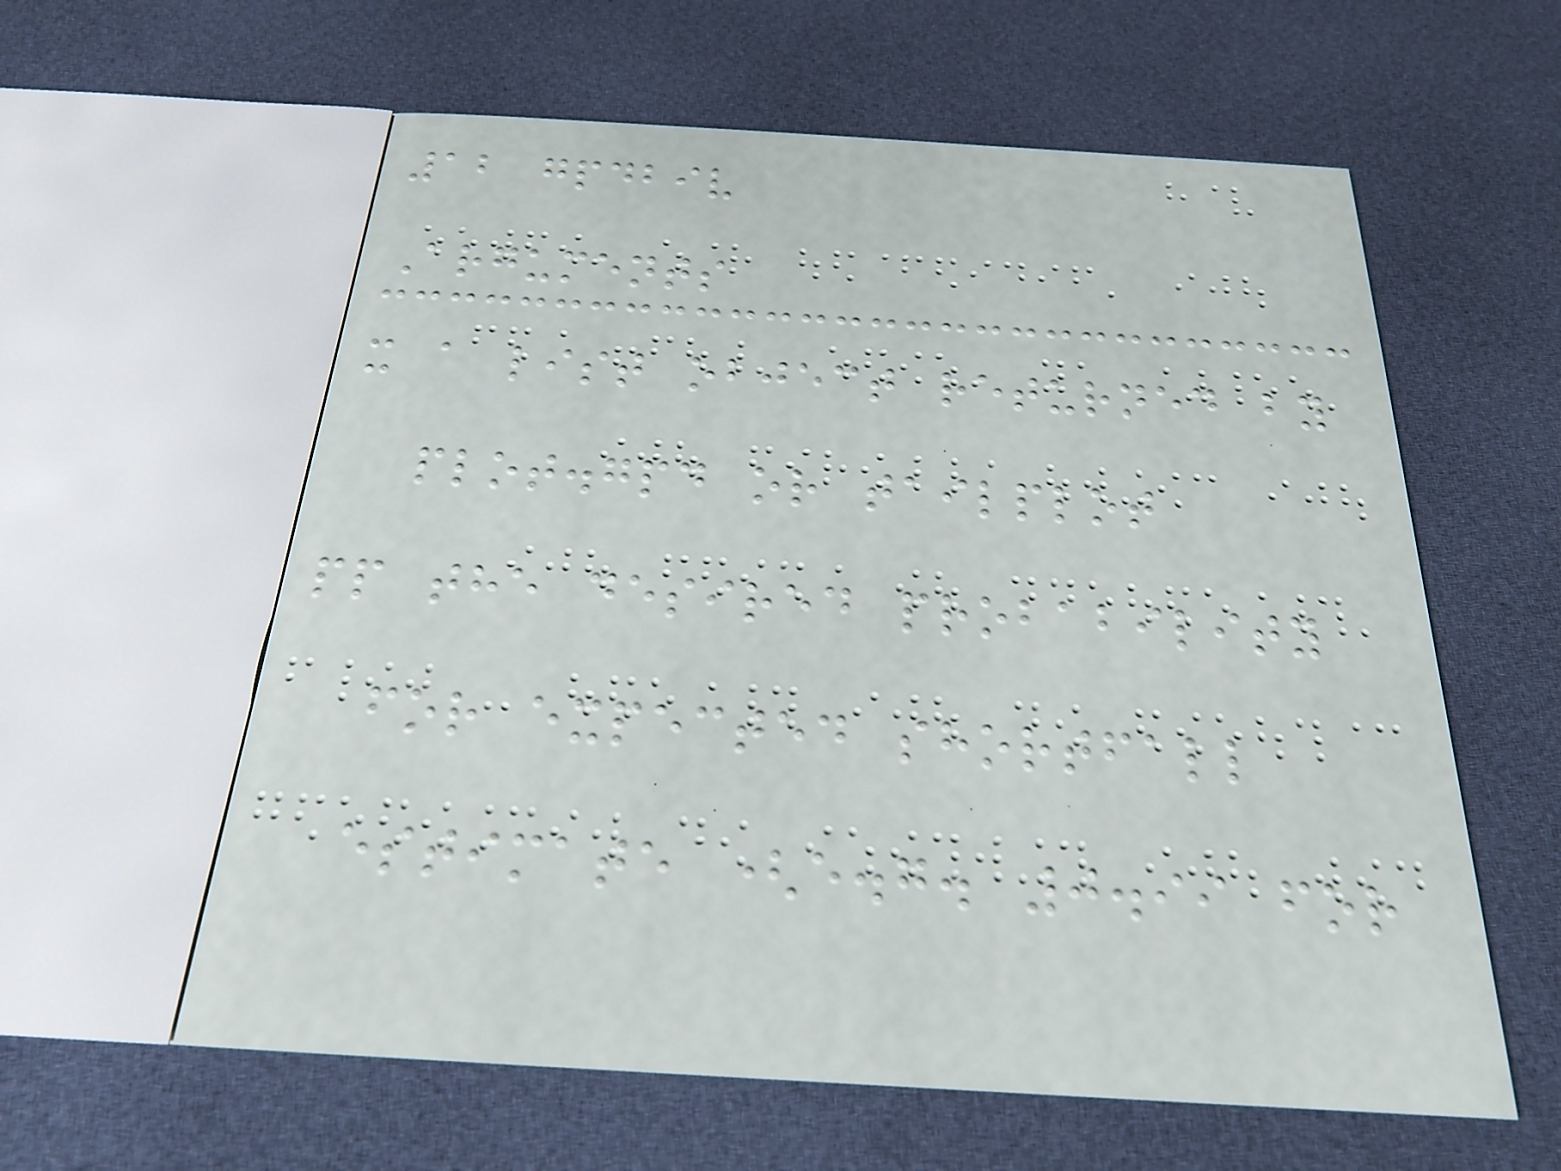12 gpdbiv
Arguments
x a list object returned by
plot.gpd or tailplot
pp the desired probability
for expected shortfall
estimate (e.g. 0.99 for
